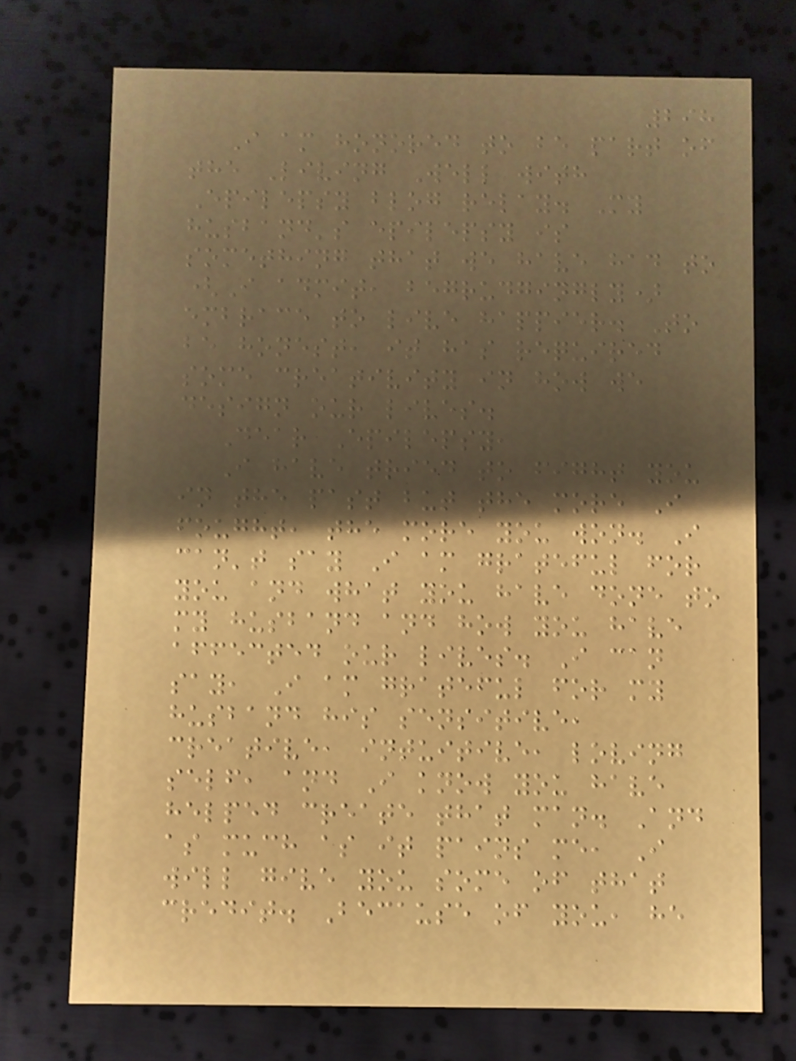298
I am honored to be part of
the Living Well with
Epilepsy blog relay. My
husband's epilepsy is
something that we have had to
(I admit, begrudgingly)
embrace to live happier. To
be honest, it has required
some creativity in how we
design our lives.
Dear Epilepsy,
I have tried to fight you
in the past but the more I
fought, the more you won. I
can't say I am grateful for
you and what you have done to
my husband and how you have
affected our lives. I can
say, I am grateful for my
husband his sensitive,
creative, intuitive, loving
self, and I know you have
helped create that man. And
as much as it pains me, I
will give you some of that
credit. Because of you, he
